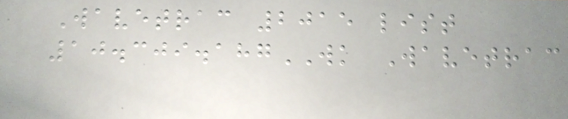Wavetrac 2015 list
10.309.187WK Wavetrac
